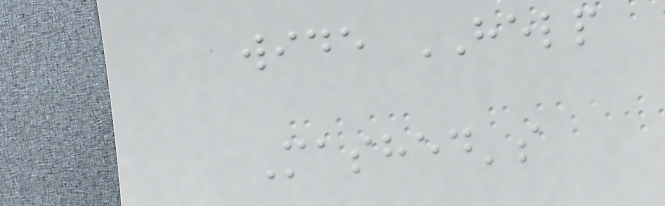wide HELP
Mashed's
